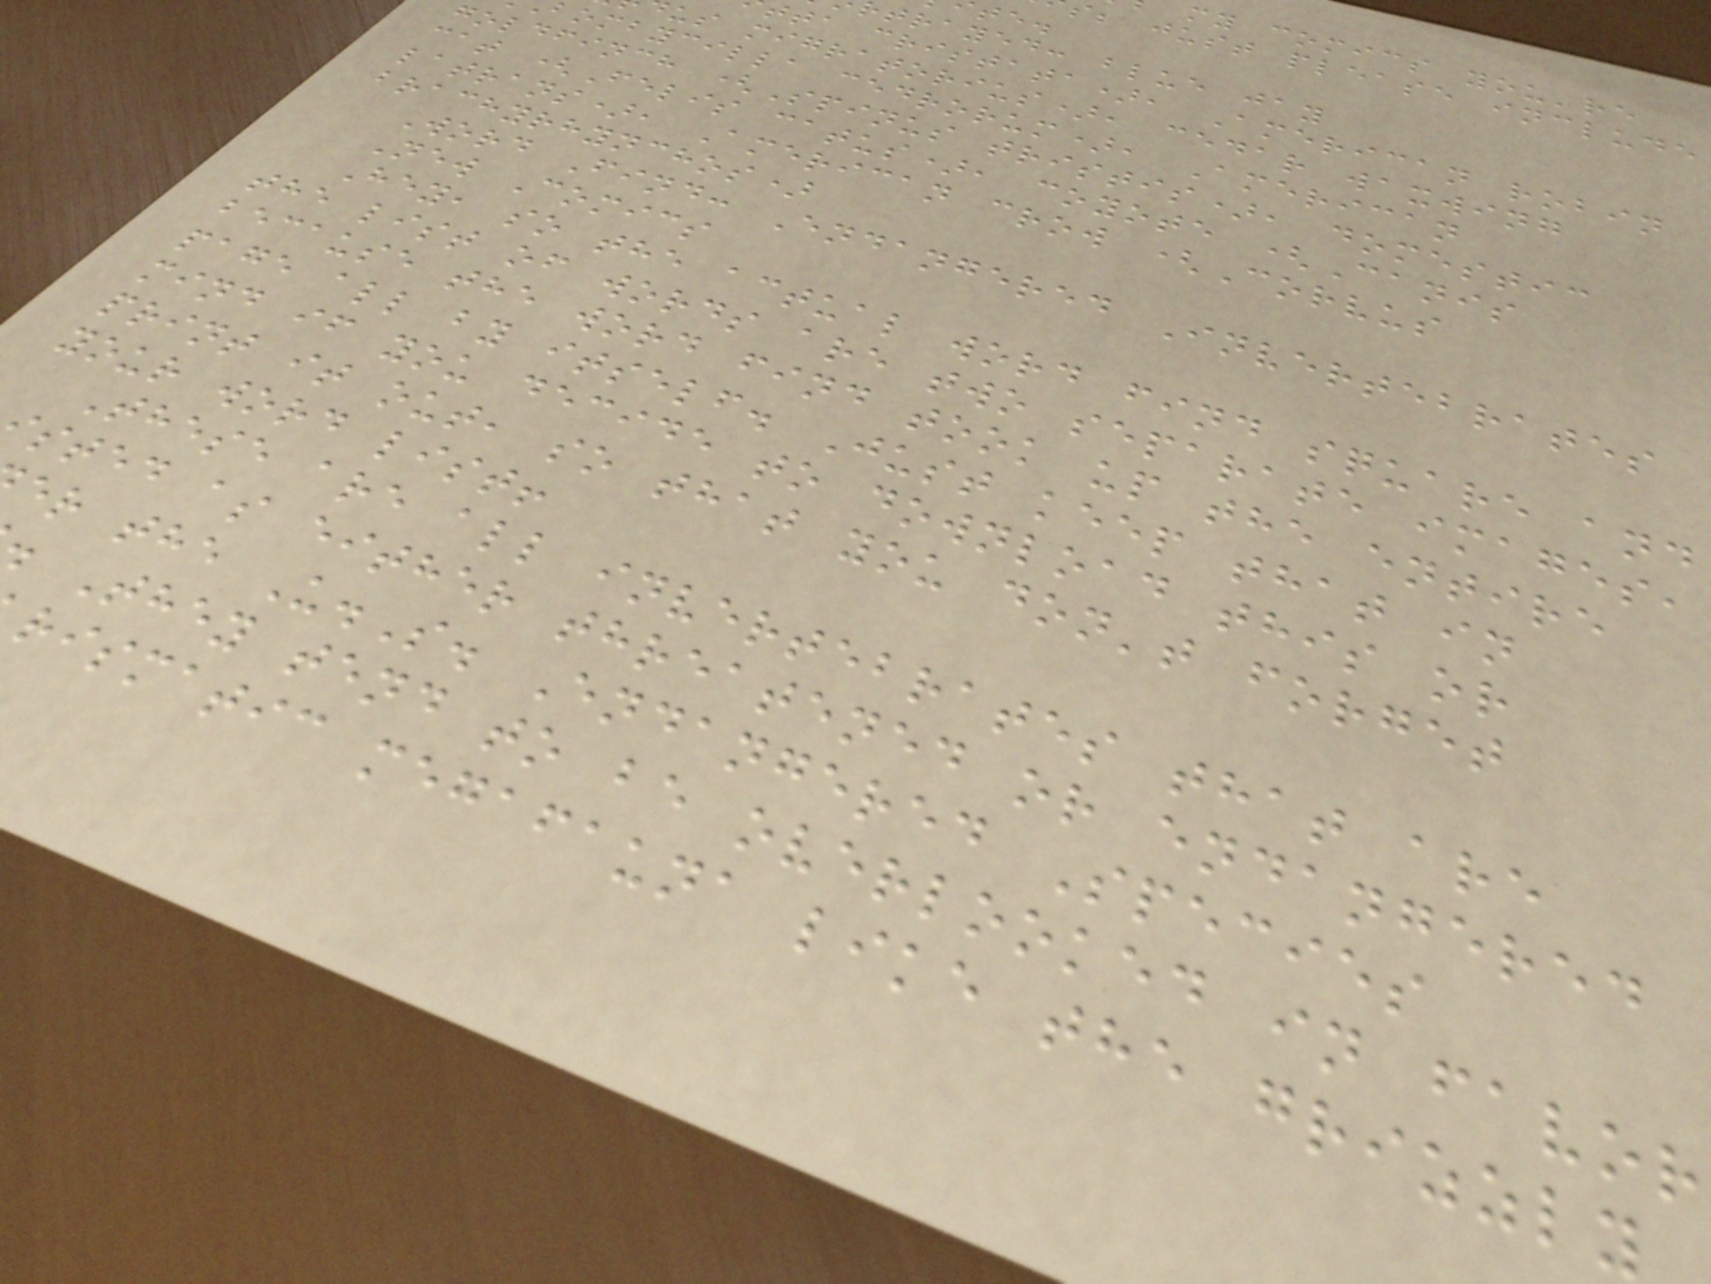my comics you're
s; just please include
trayed: blue jay
tta cristata), American robin
us migratorius), cedar waxwing
bombycilla cedrorum), American
goldfinch (Spinus tristis), domestic
cat (Felis catus), coyote (Canis
latrans), American crow (Corvus
brachyrhynchos)
Word Find: Endangered Invertebrates
New Comics
Hey, so the actual word find square and
the list of words are two separate images,
because the word find took up the entire
page all by itself. Just keep that in
mind if you decide to download this or
print it out, so that you don't forget
your word list!
These are all invertebrates that are
sted as either threatened or endangered
er the U.S. Endangered Species
They tend to be overlooked in favor
rismatic megafauna like the grizzly
